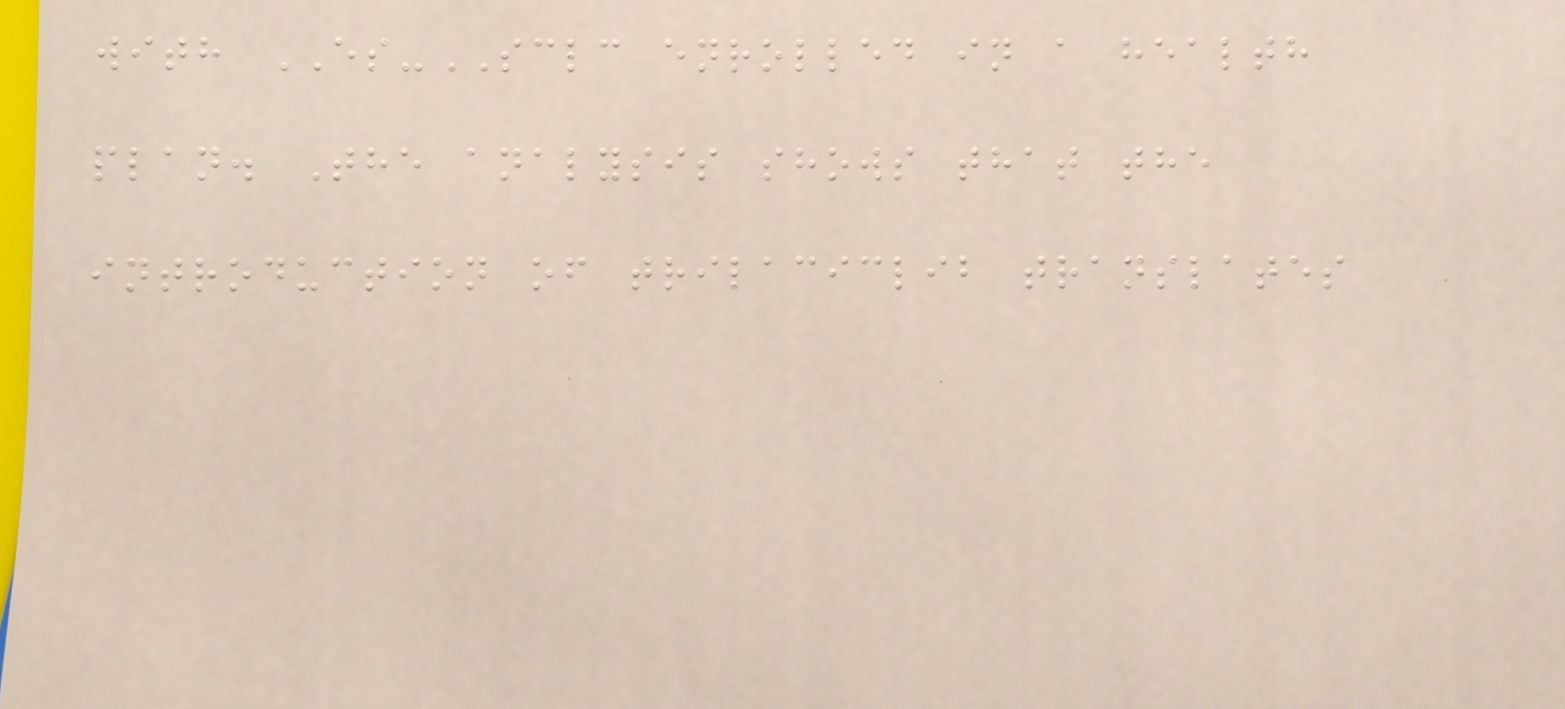with ES-SCLC enrolled in a health
plan. The analysis shows that the
introduction of trilaciclib translates
